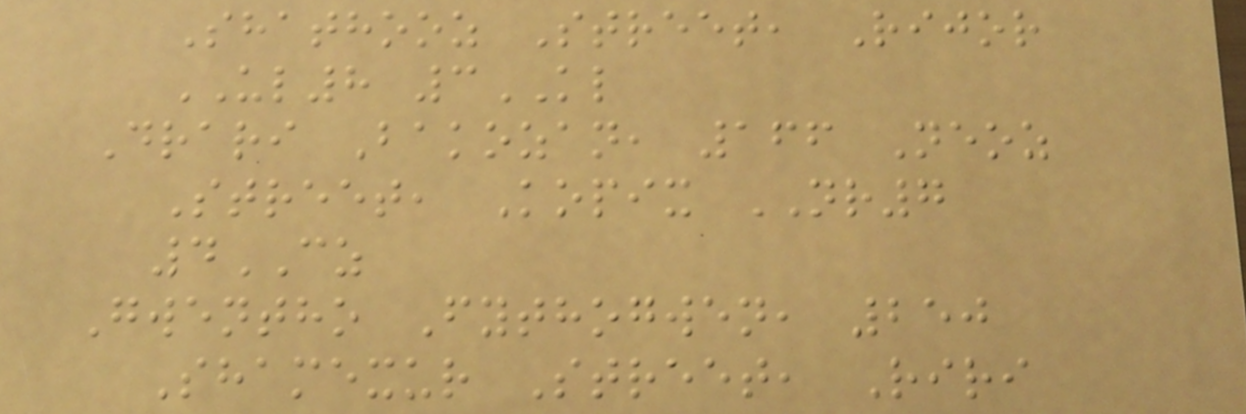Shathooz Street, Rijor
UL8 3KL
Drari Bakozan, 166 Neoz
Street, Kopix NR7
4CZ
Gwentho Fythogwen, 250
Shamexur Street, Riri
